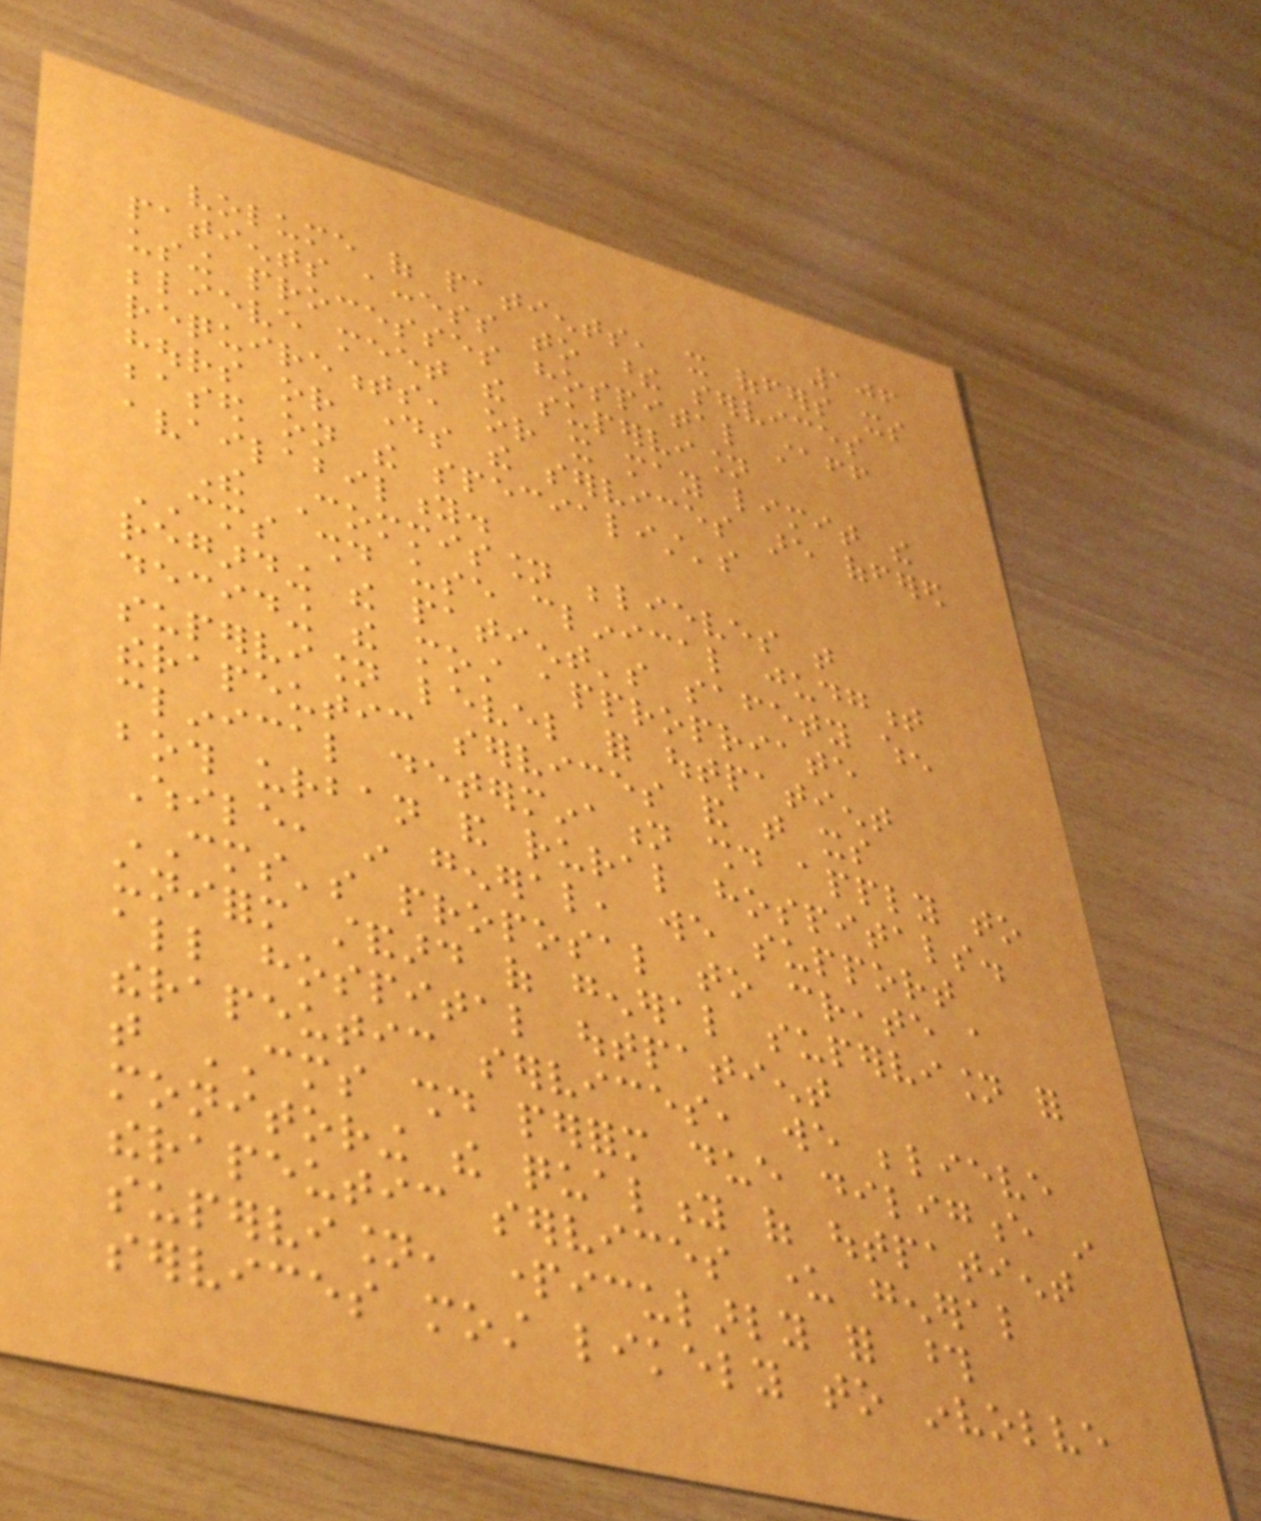106
volume of patients, it offers its
patients access to these services
using processes hospital staff
believe meet the supervision
requirements, or it may limit the
hours or days the services are offered
based on the specialist's
availability.
The Commission believes that
CMS should use clinical judgment
regarding the patient's safety when
deciding the most appropriate
supervision level for outpatient
therapeutic services and that its
clinical determination should apply to
both urban and rural hospitals.
While, in general, we support
CMS's proposal to create a
uniform standard of general supervision for
all hospital outpatient
therapeutic services, we believe
that CMS should perform due diligence in
monitoring the quality of outpatient
therapeutic services under general
supervision, particularly for those
services most likely to involve
